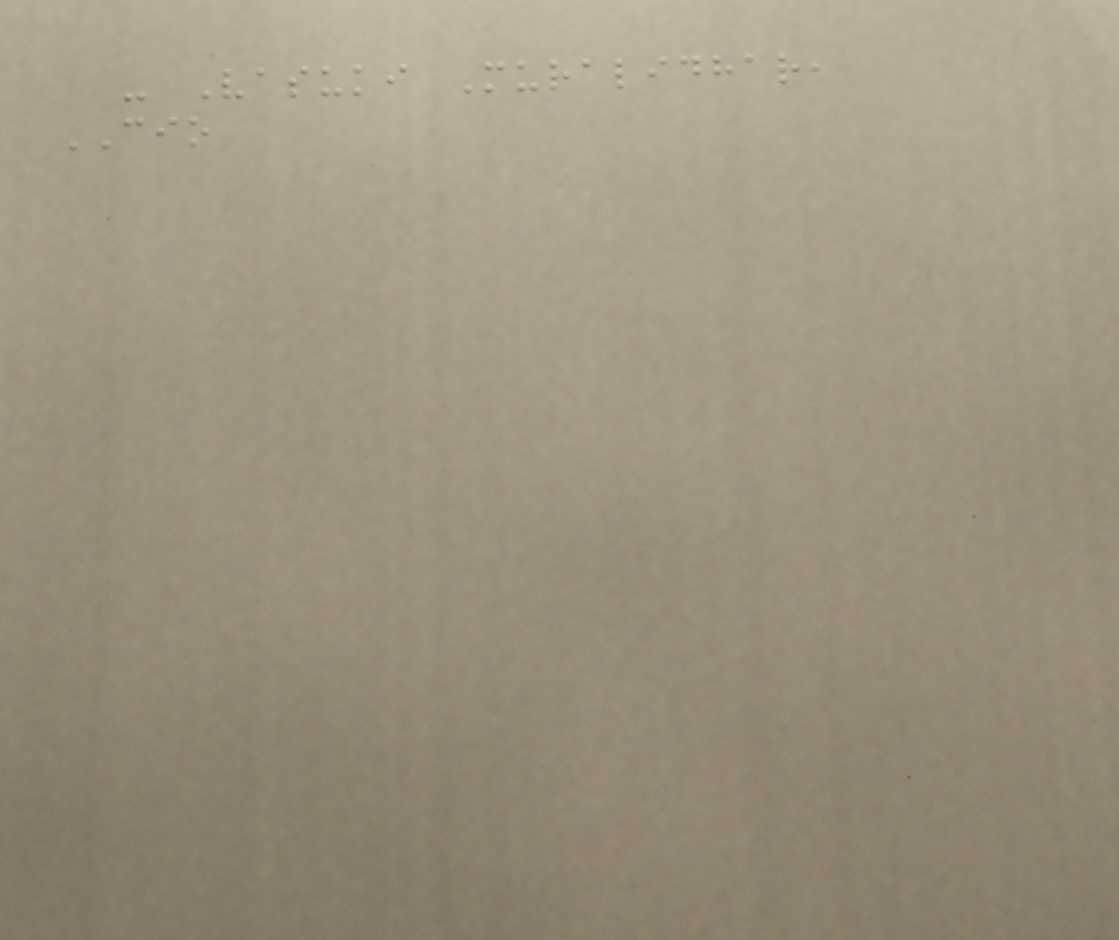- Vasuki Muralidhar,
CIO
